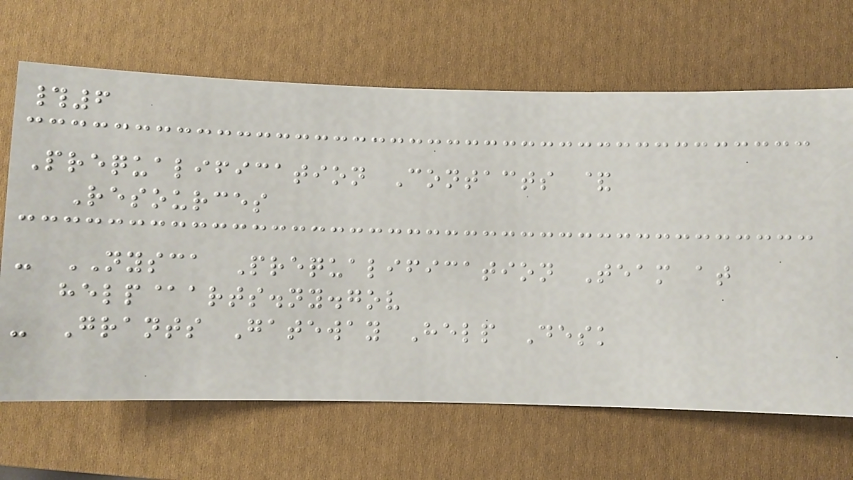#6
Prequalification Contacts &
Resources
- NYSCA Prequalification Team at
help@arts.ny.gov
- Grants Gateway Help Desk
